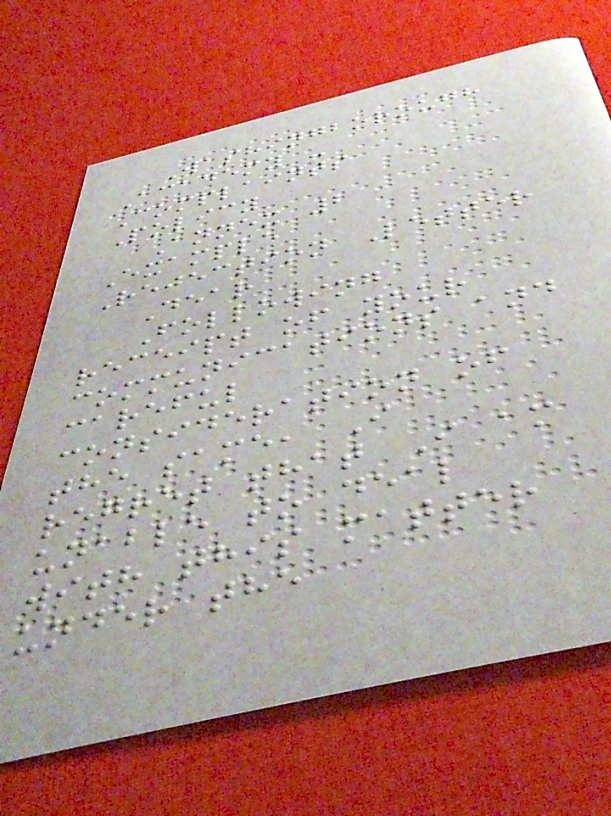Washingborough
Academy -
Complaints
Policy
Annex 2
Example
Rejection Letter
Dear
Following
receipt of your
communications and
careful
consideration of
the same, I
regret that I am
unable to deal
with this matter
under the
